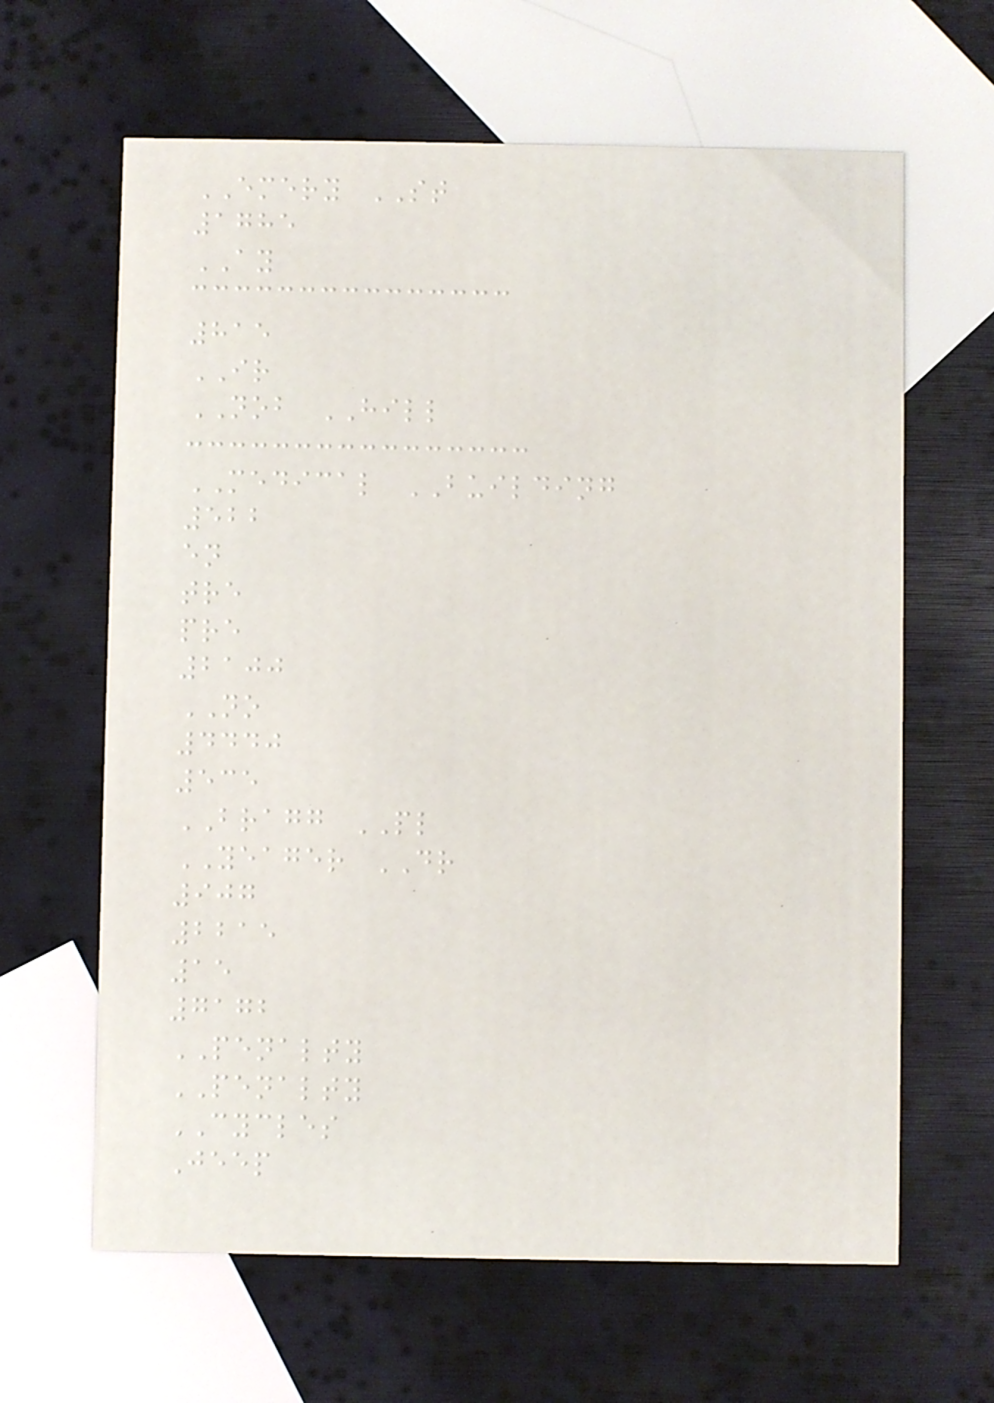EMERY ST
1785
AY
815
IR
NOB HILL
MEDICAL BUILDING
522
en
tre
pre
2100
NO
4440
535
BRAGG PL
YEAGER DR
907
2215
15
7172
PENALTY
PENALTY
CYCLES
Jeep
